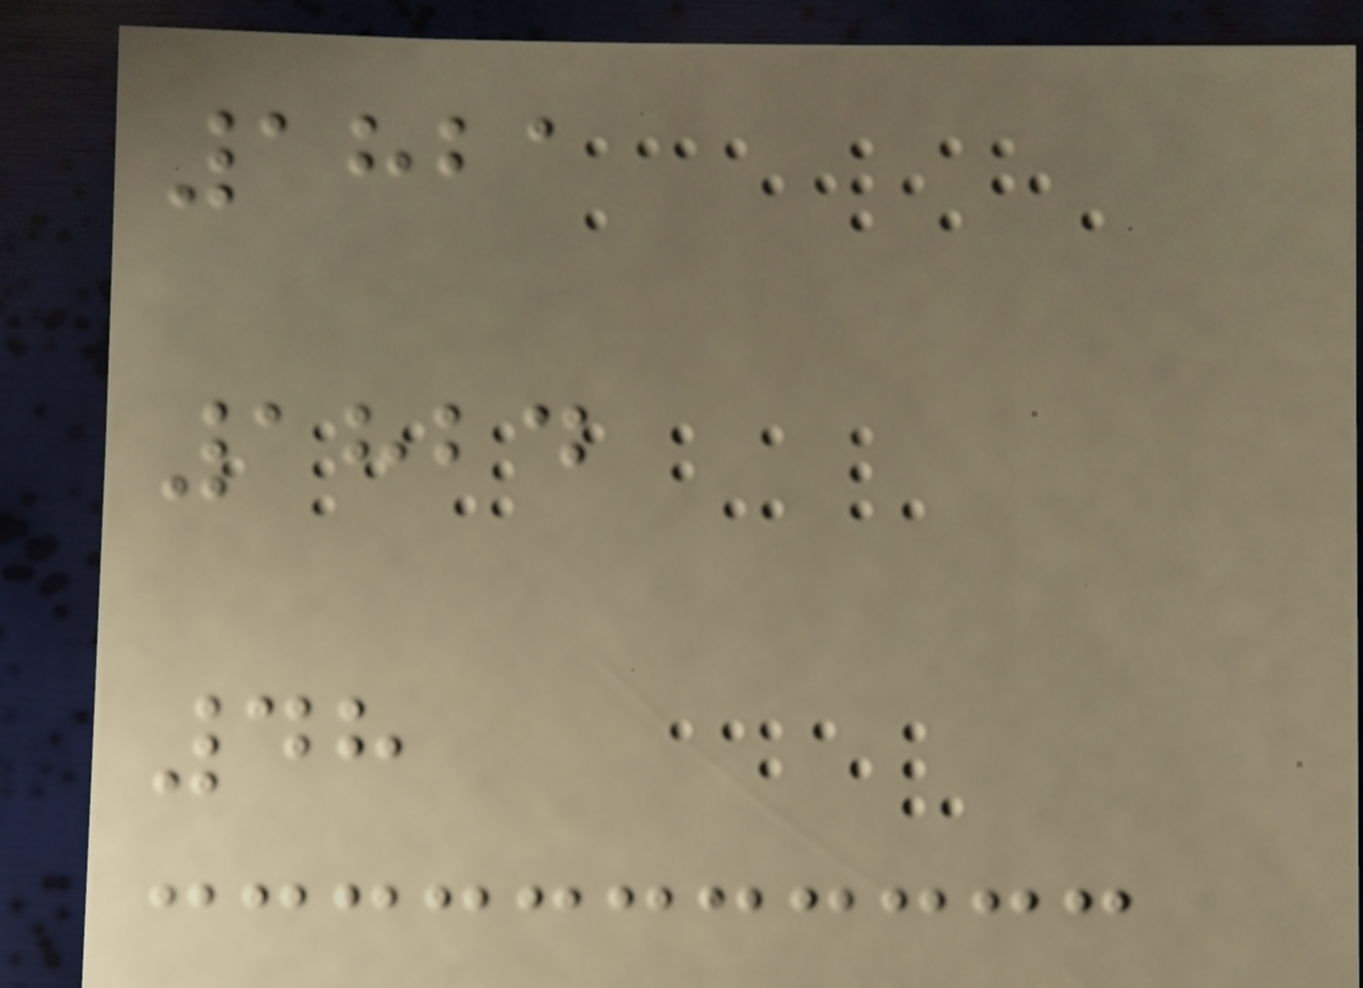1821
1824
48
